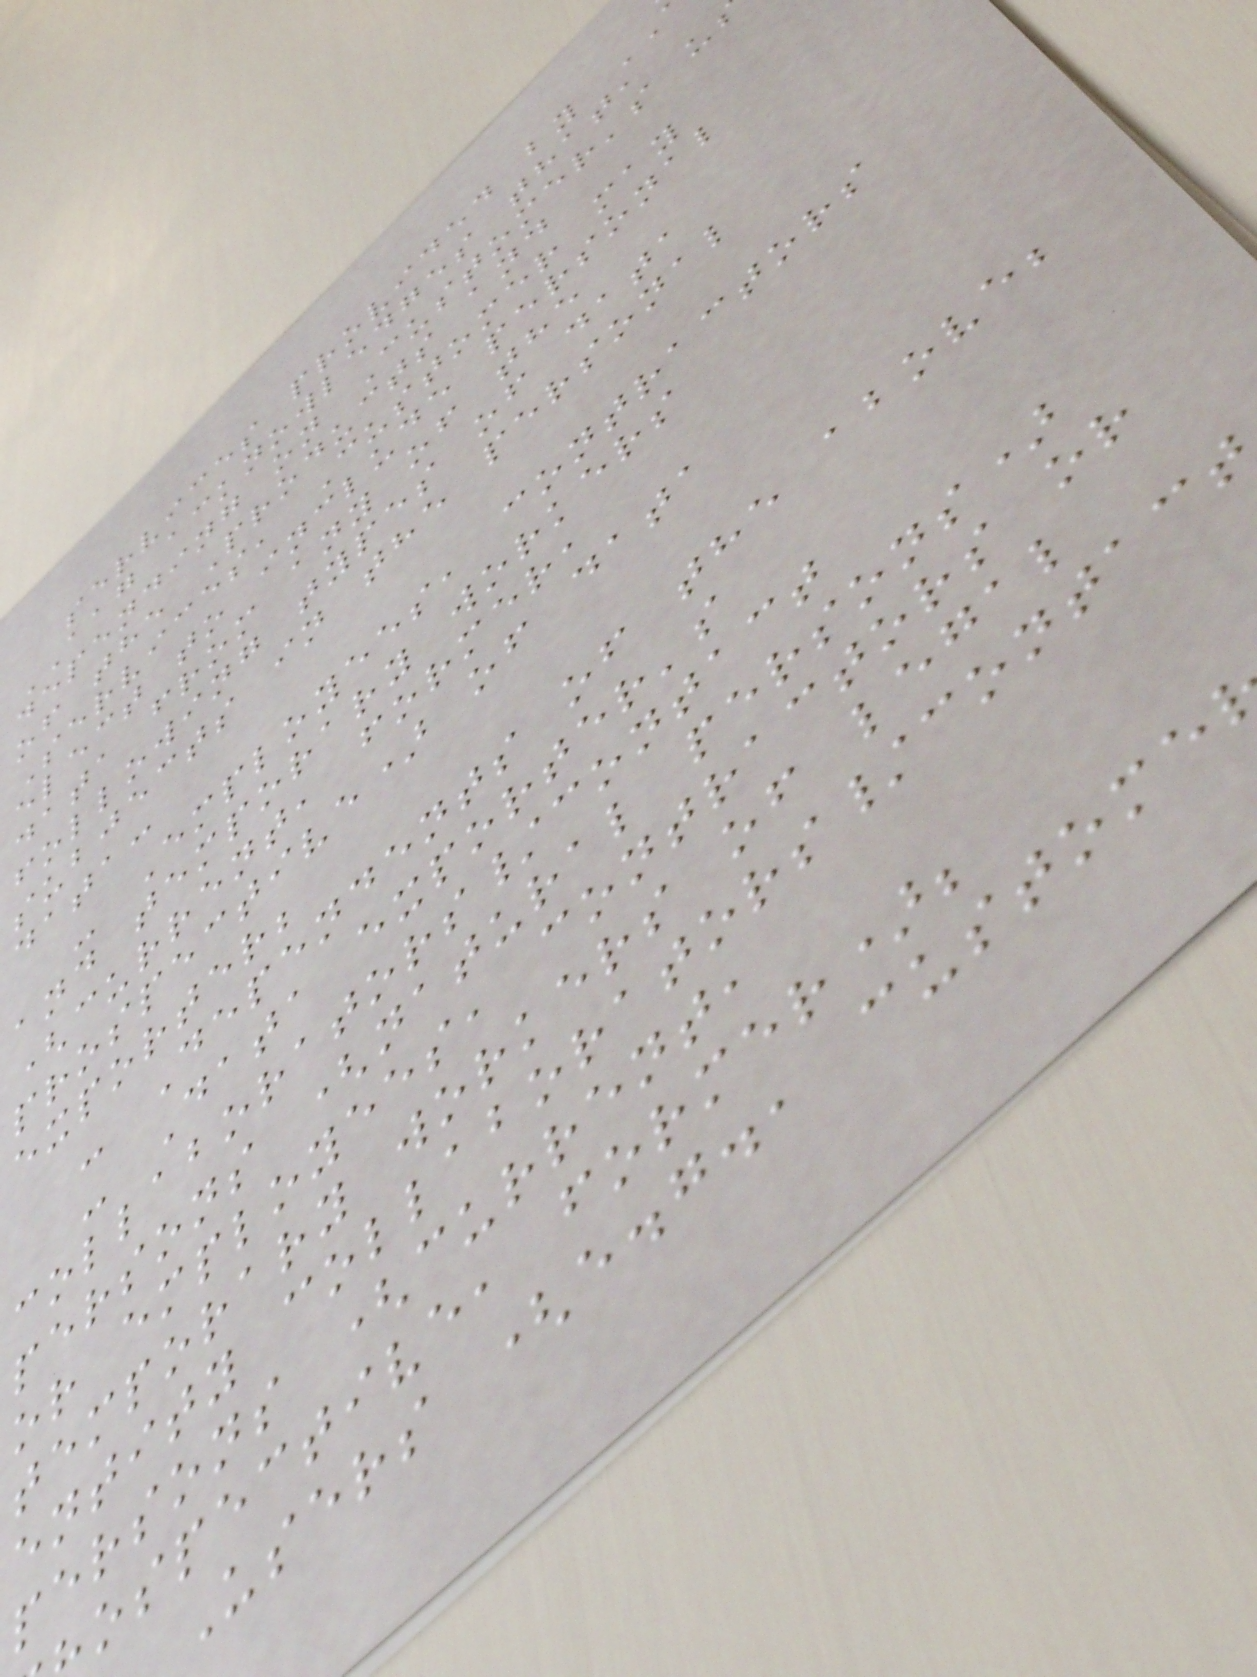services provided by
AAG acknowledges that,
depending on Customer's u
of the Products and
Services, Customer may
elect to include personal
data from any of the
following types of data
subjects in the personal
data:
- Employees, contractors
and temporary workers
(current, former,
prospective) of data
exporter;
- Dependents of the above;
- Data exporter's
collaborators/contact
persons (natural persons)
or employees, contractors or
temporary workers of legal
entity collaborators/contact
persons (current,
ospective, former);
Users (e.g., custome
